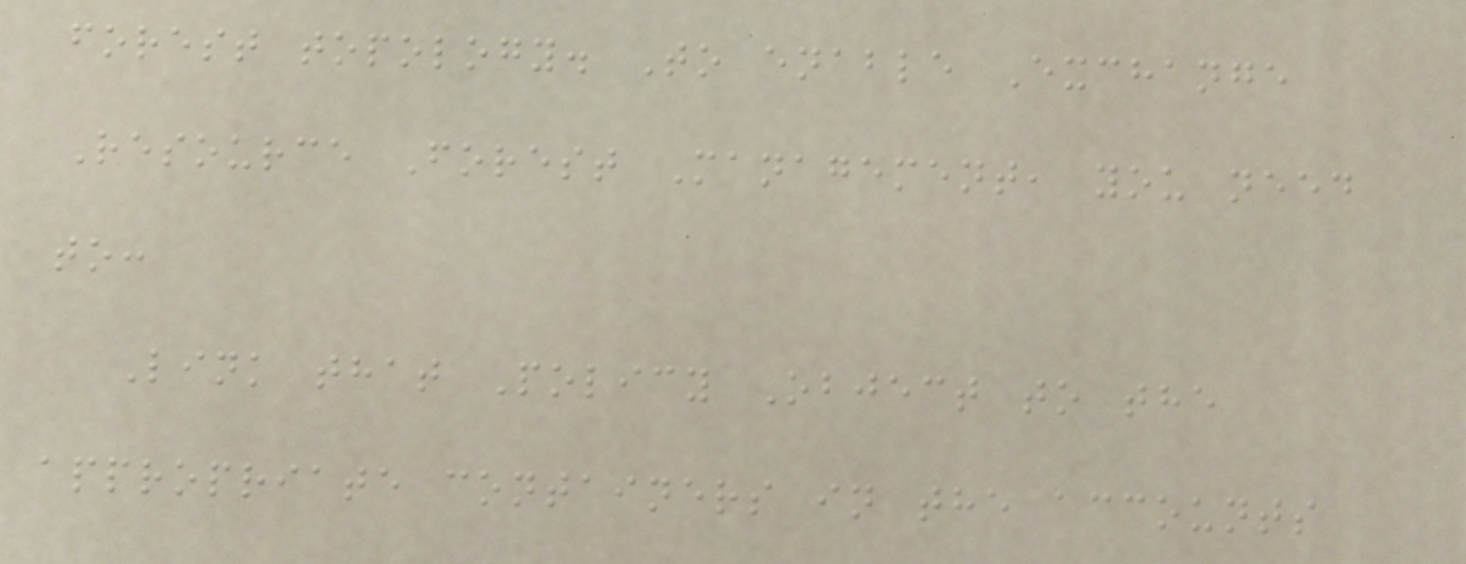forest topology. To enable Exchange
Resource Forest Management, you need
to:
Link that Policy Object to the
appropriate containers in the accounts
